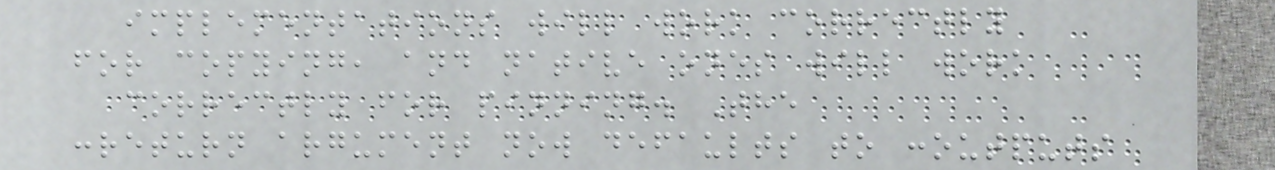implementations will work correctly
for copying, and native ones will work
correctly for pinning. The
:return argument now defaults to :outputs
